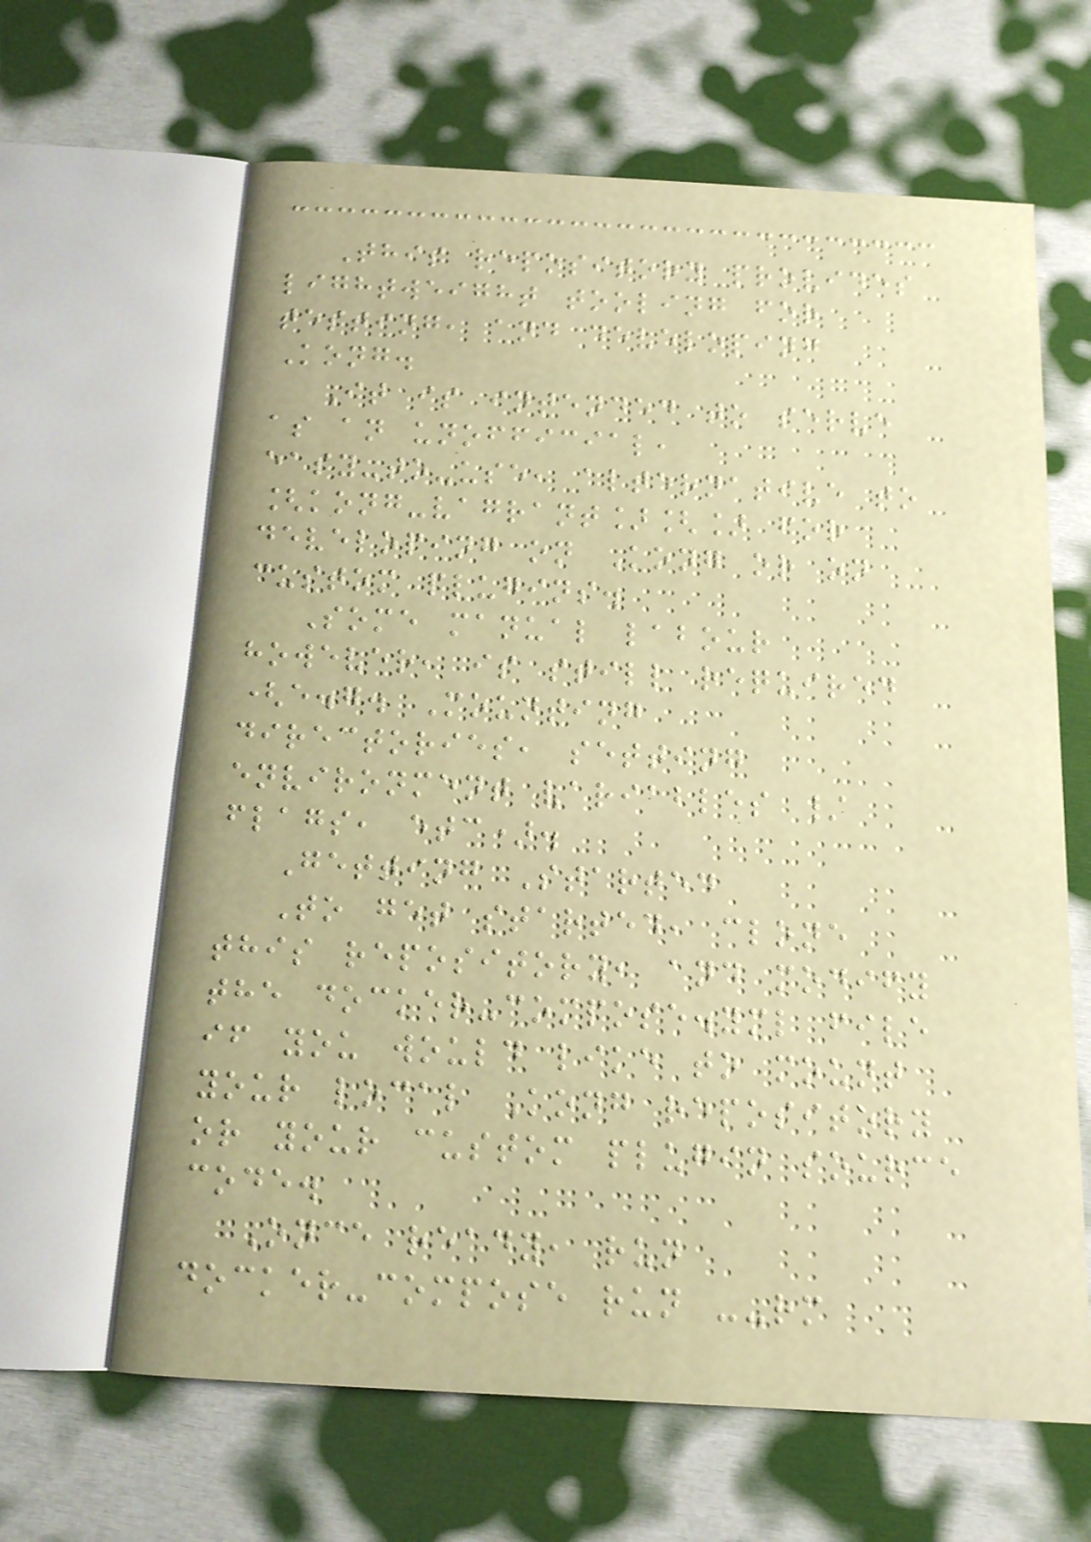This repository provides
lightweight tooling for
testing, and developing
Kong.
It is intended to serve
as an unofficial,
easy-to-use, alternative to
[kong-vagrant][] for
developing on Kong or on
custom plugins.
Some manual labour
however, is still required
(e.g. Mounting
directories, setting
environment variables /
flags, etc).
Getting Started
To get started, clone
this repository, and modify
the docker-compose.yml file
if you would like to mount
your local Kong repository
or your custom plugin source
code.
Once ready, run
docker-compose run --rm
